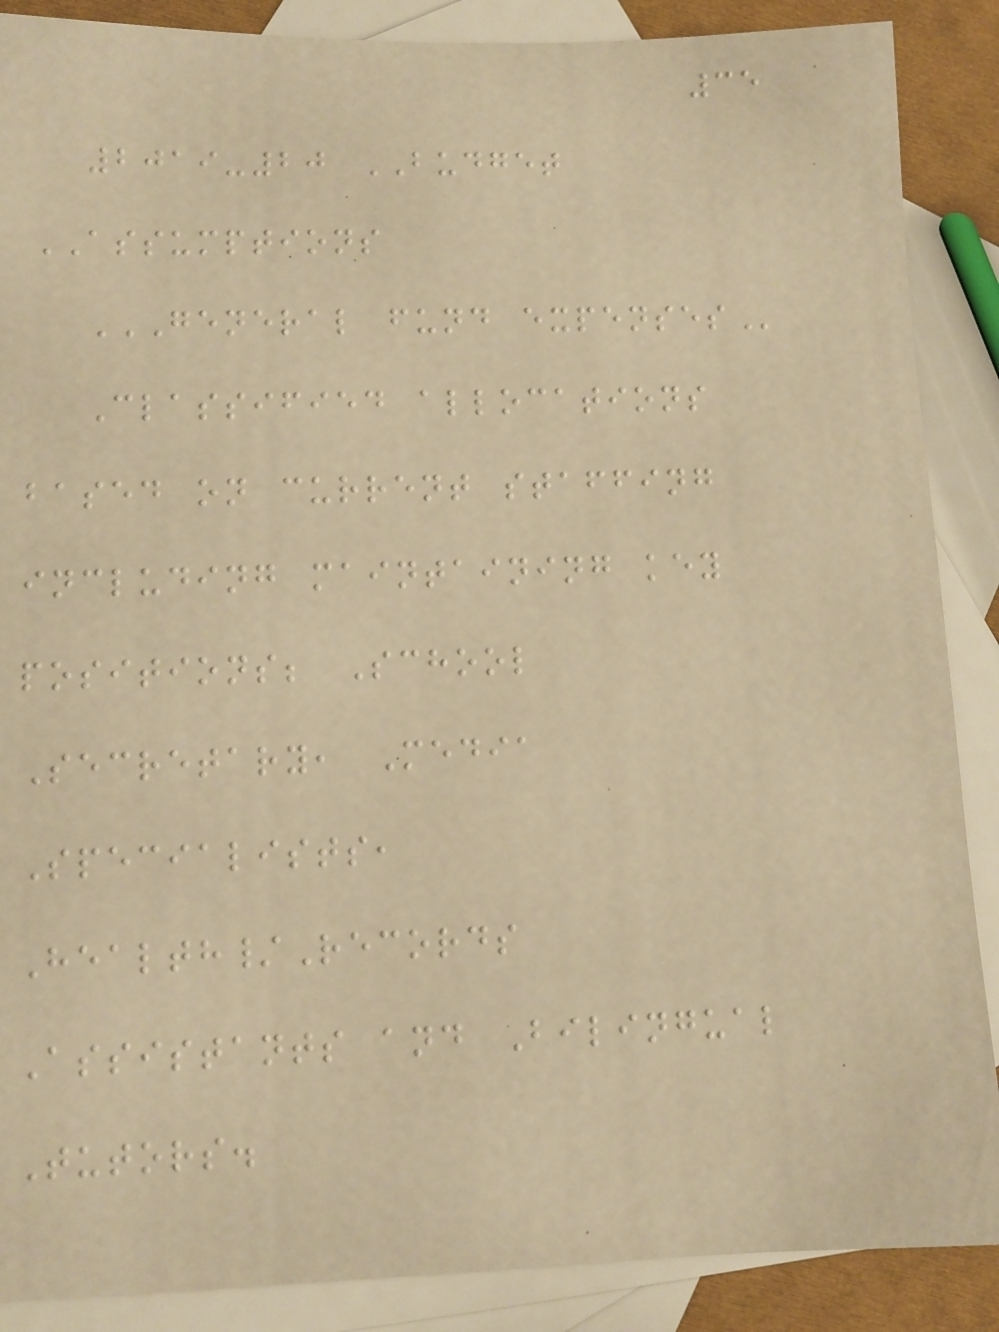35
2019-20 BUDGET
ASSUMPTIONS
GENERAL FUND EXPENSES
Classified allocations
based on current staffing
including maintaining key
positions; School
Secretary, Media
Specialists,
Health/Records
Assistants and Bilingual
Tutors.
